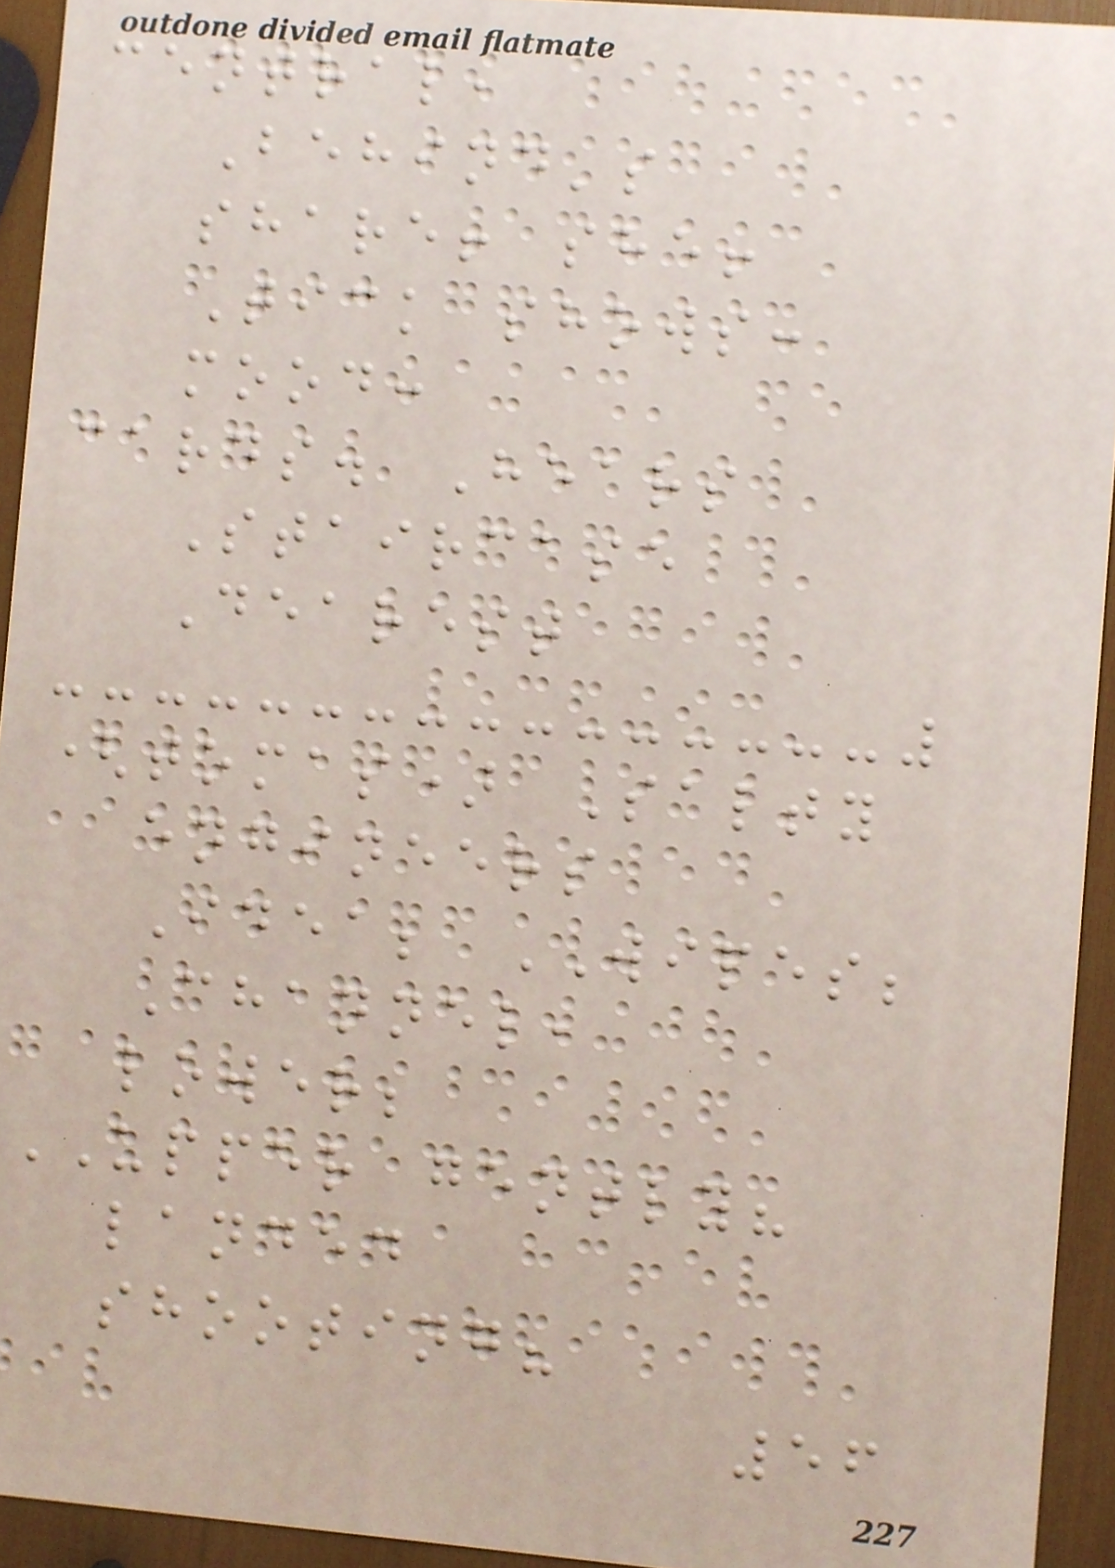central,
Behind's
share! she!
Tick shows:
mood:
cards. Hears
Staircase
Dearest
(tomas) Salty
engineers
Idea; WIPES;
Channel,
lower;
UPPER gently?
landed
shooting?
56
